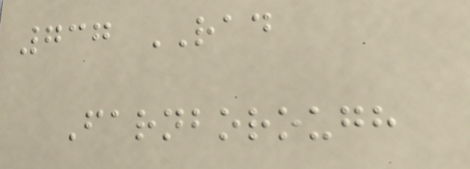737 RAD
Farnborough
